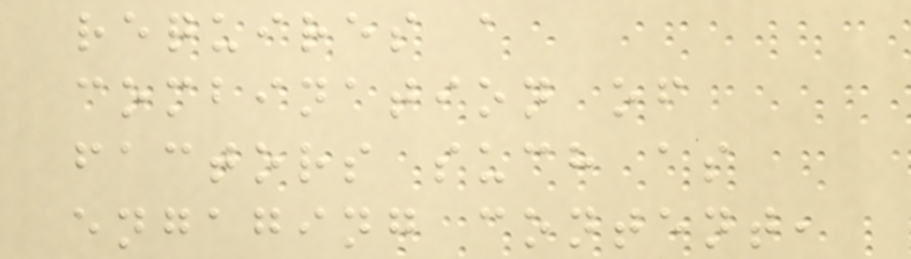requires a
combination of
factors such as
engaging content,
